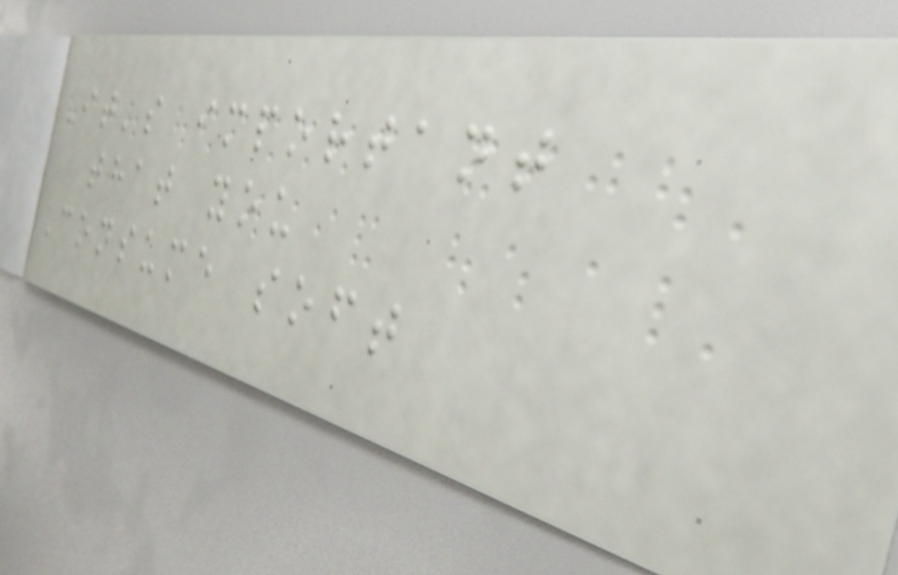It's important
that you
Consume soft
